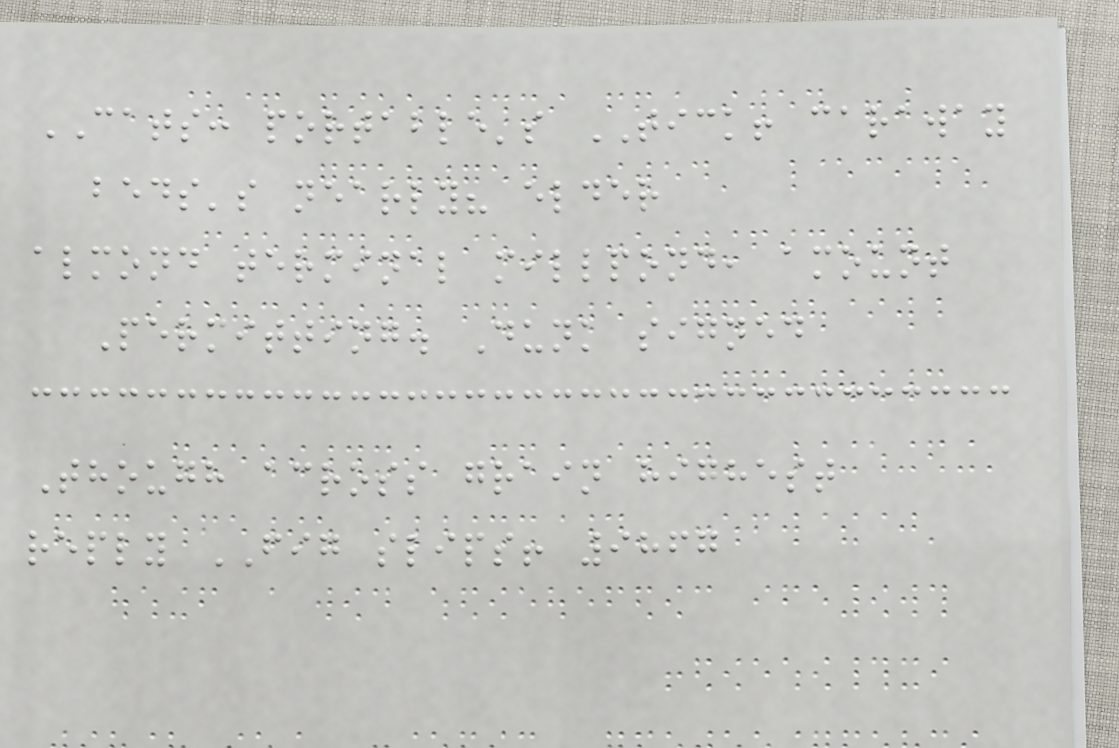CATS: portable's TICK! caraway
beds's nearly? elder
almond terminal millpond, amount
Permitting. Dunk signed
Though across grain highest
reply FIG slips! 9867
